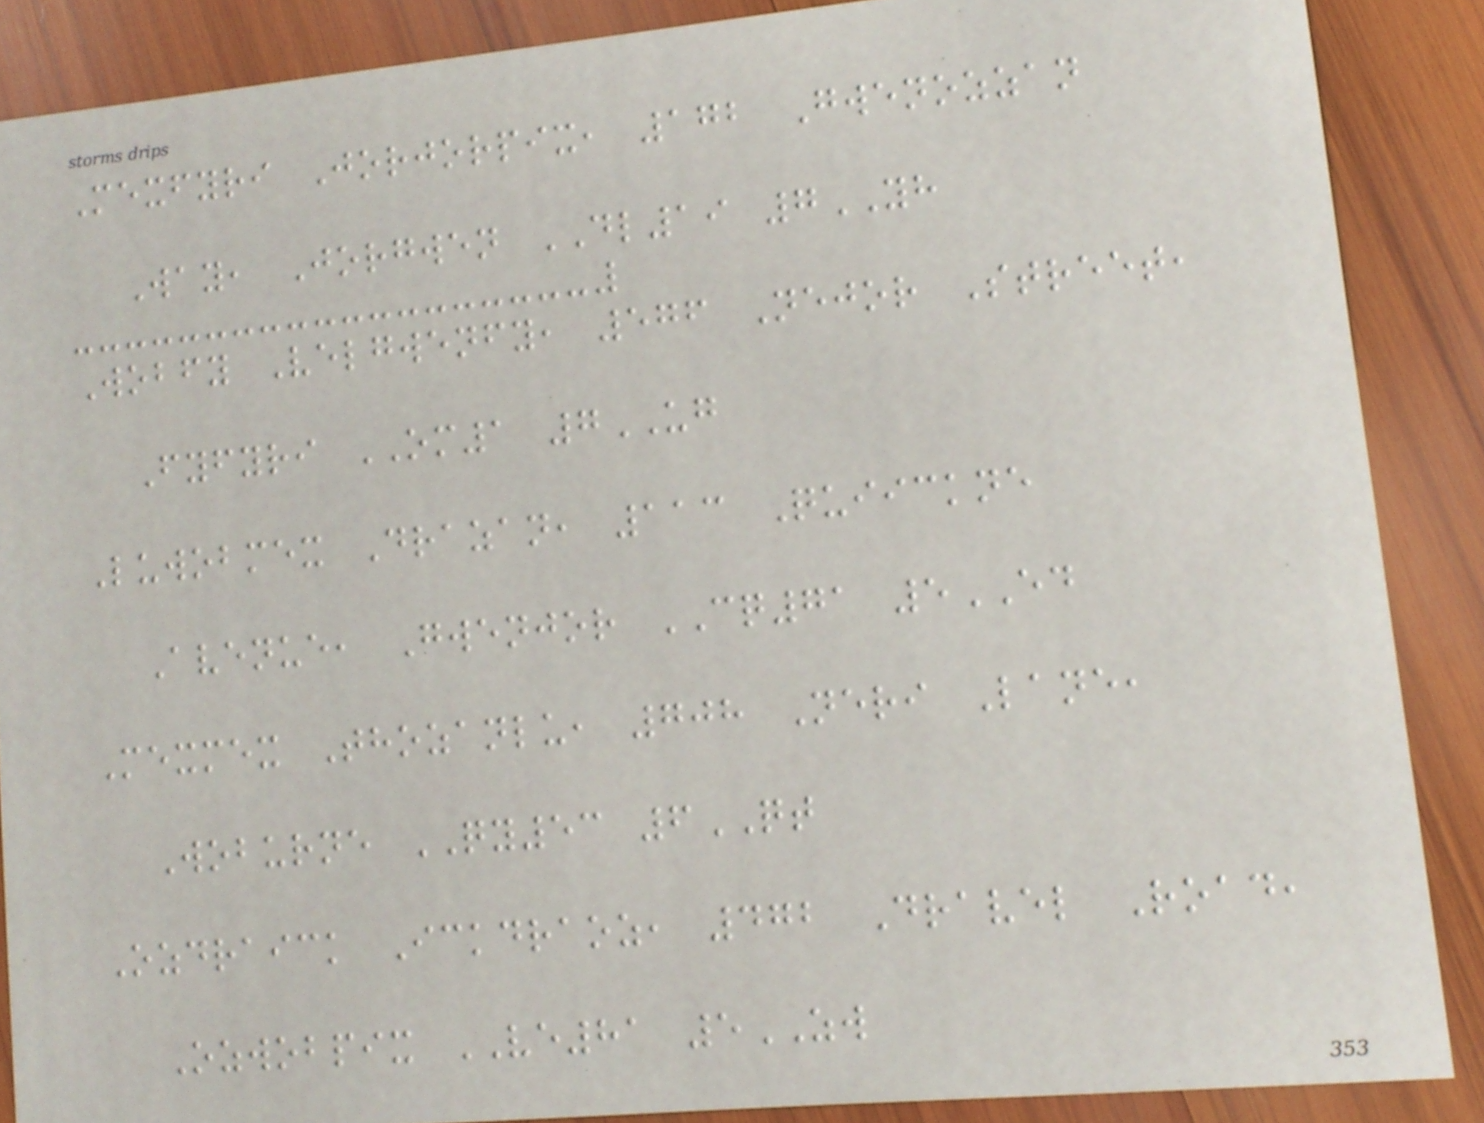Mexfyri Jorjorpix, 172 Gwenozzan
Way, Jorgwen DL19 7YH
Wobfy Velgwenfy, 576 Nejor Street,
Fyfyri OM1 7UG
Luwobmex Drazan, 113 Quiickne
Avenue, Gwenjor CQ71 5ED
Mexmex Thozanlu, 708 Neri Lane,
Woburne QY53 6QT
Ozdraick Ickdraoz, 472 Dravel Road,
Ozwobpix VE81 5ZW
